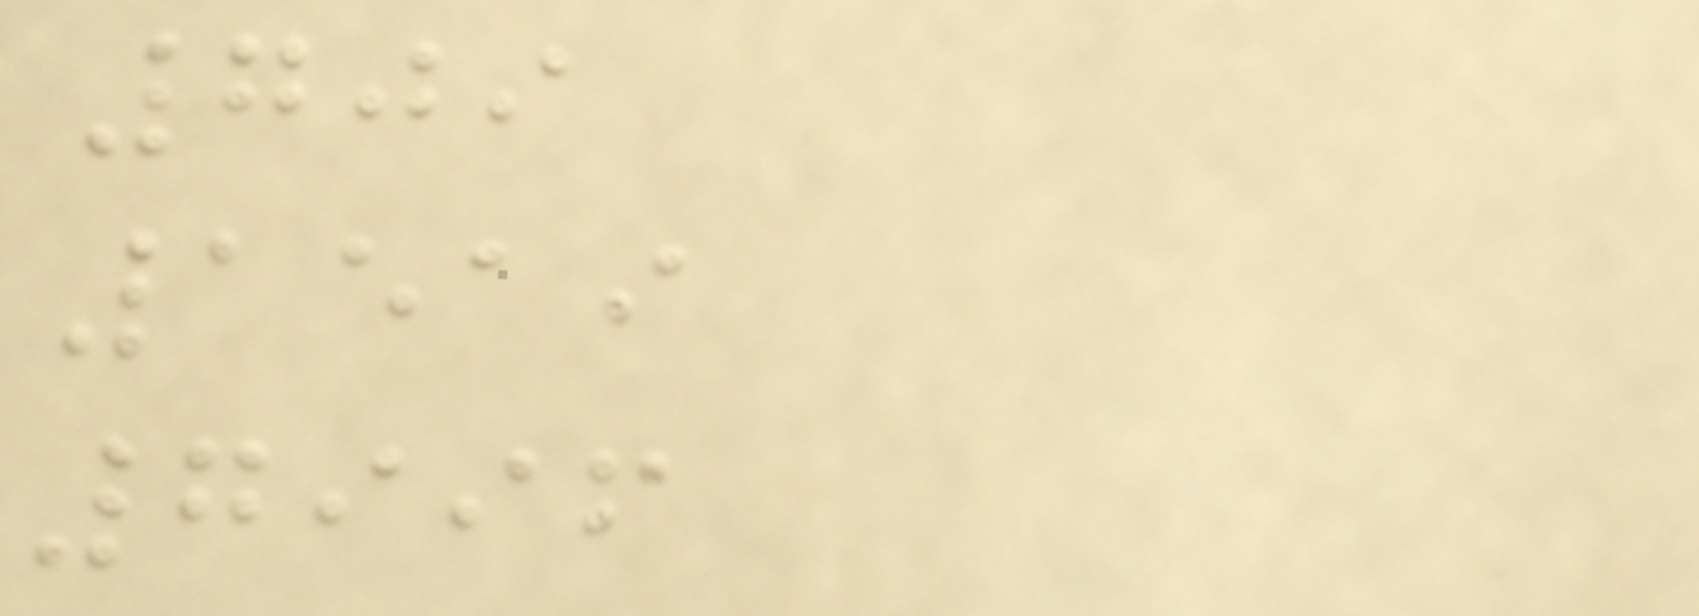709
1519
7996
